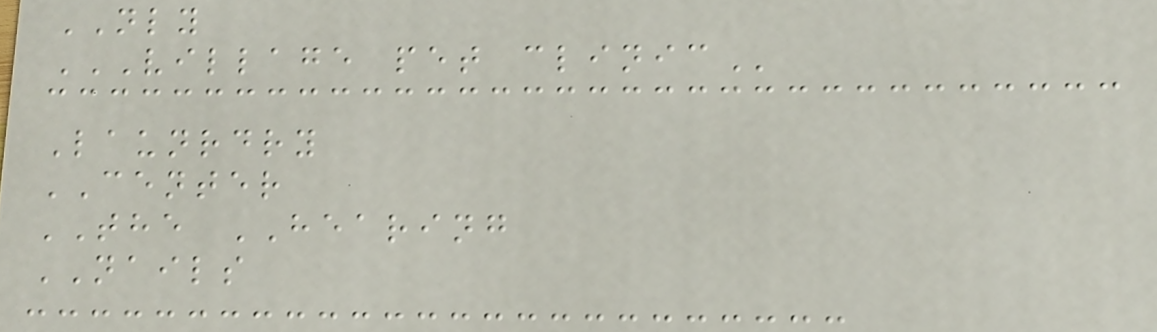NLY
VILLAGE PET CLINIC
Launrdry
CENTER
THE HEARING
NAILS
